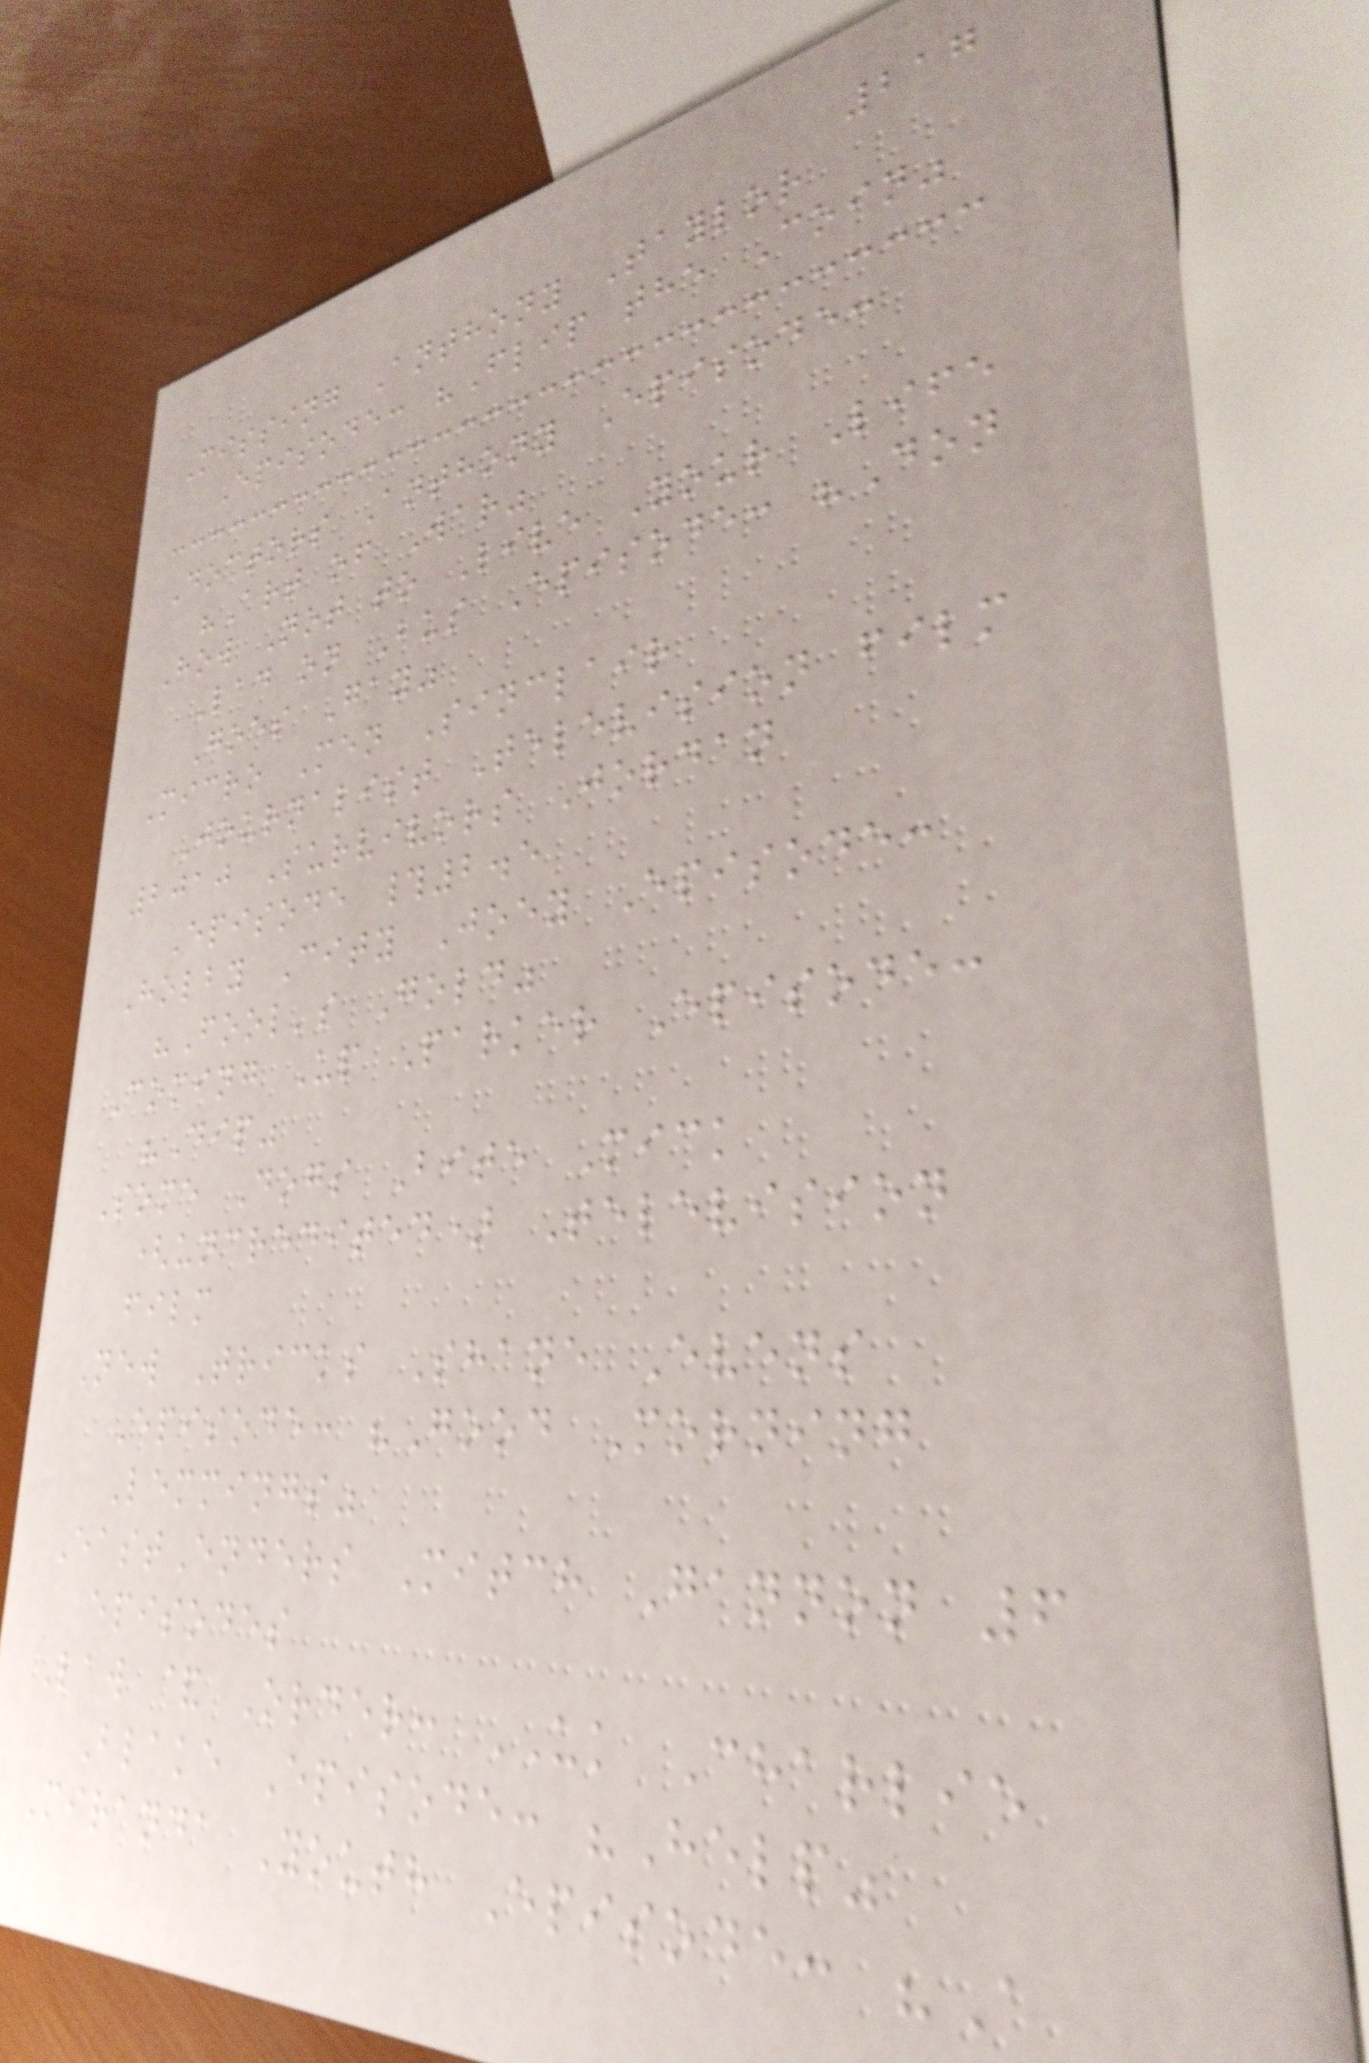217
Missing Anthony Taylor
Episode: "Flip the Coin"
Doctors Anthony Episode:
"Art of War"
How Not to Live Your Life
Lad on Bus Episode: "Don
Goes Gay"
Micro Men Sinclair
Journalist Television film
2010 Survivors Jordan
Episode #2.5
Holby City Joey Episode:
"Fool's Gold"
Coming Up Parker Episode:
"Dip"
Some Dogs Bite Mick
(uncredited) Television
film
New Tricks Shane Evens
Episode: "Good Morning
Lemmings"
EastEnders Mitch Gannon 6
episodes
Law & Order: UK Charlie
Blake Episode: "Help"
Miranda Youth Episode: "A
